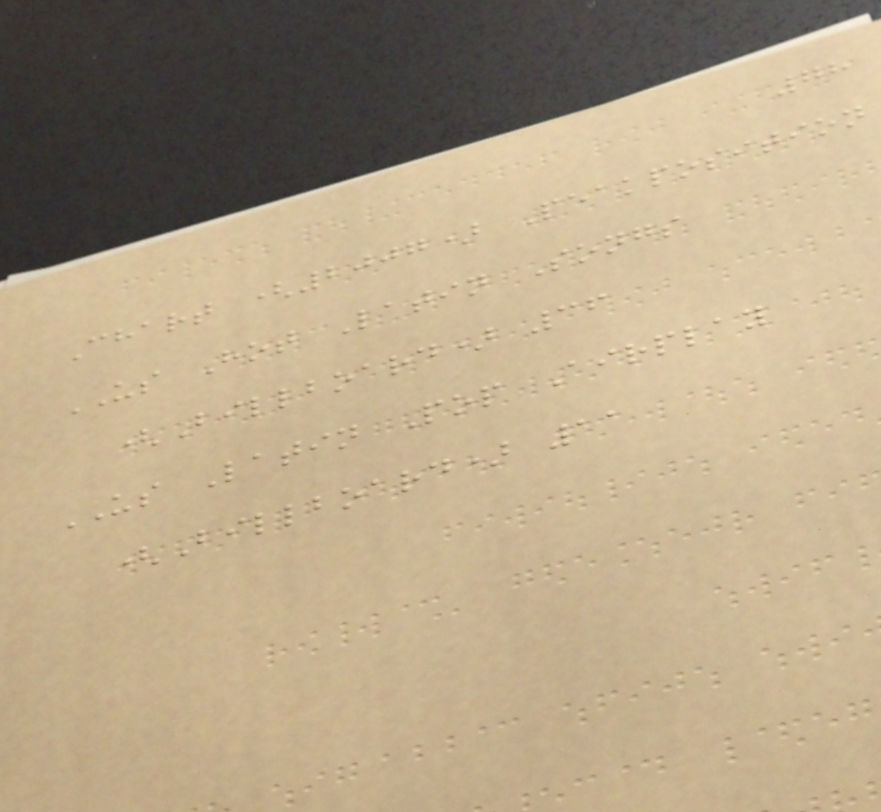78
Chart (2007) Peakposition
US Hot Latin Songs
(Billboard) 36
US Latin Pop Airplay
(Billboard) 11
